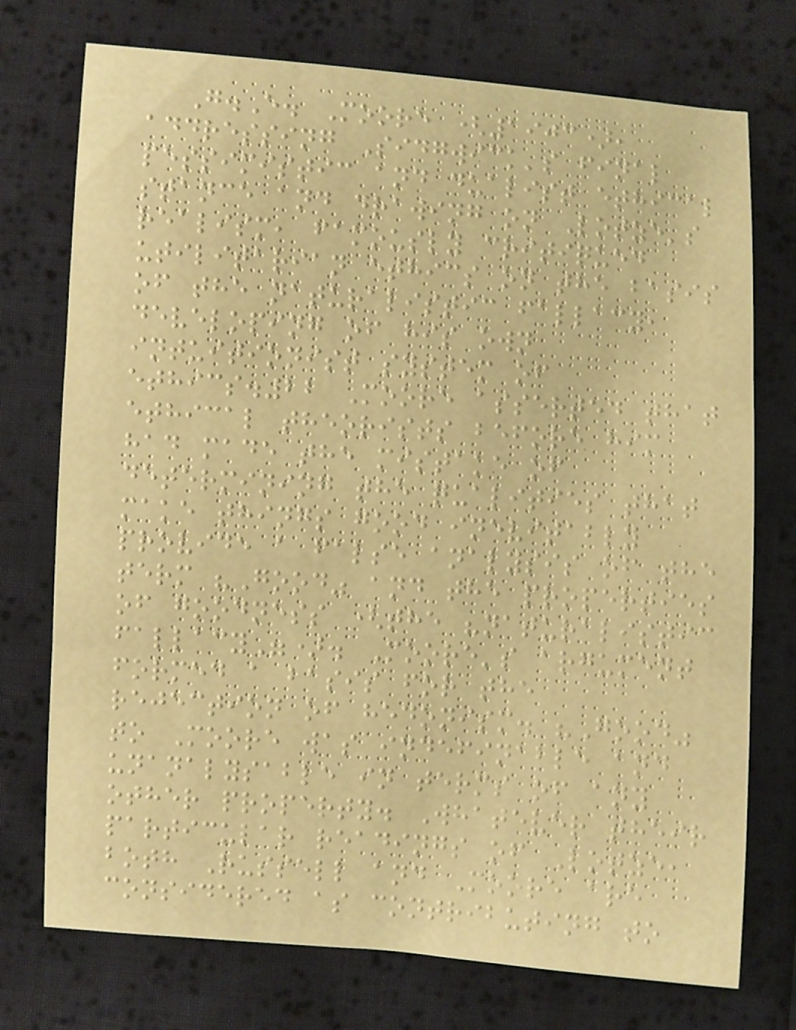G.E. Moore (1903),
addressing Sidgwick's final
pessimistic and dualist ethical
stance and drawing on Lotze's
realism, famously critiqued
utilitarian ethics on the basis
of the naturalistic fallacy,
developing of his own
intuitionist system of
ethics.22 Moore asserted that
ethical theorists before him
had made the mistake of
determining the qualities that
make things good inevitably
provide a false analysis of the
term "Good" and the properties
of goodness (the "naturalistic
fallacy"). Moore's argument
formed a basis for the
rejection of hedonism. "Good"
to Moore was indefinable and
unanalysable in terms of any
other property. Whatever their
particular readings of Lotze,
both Russell and Moore are
considered as contributing to
